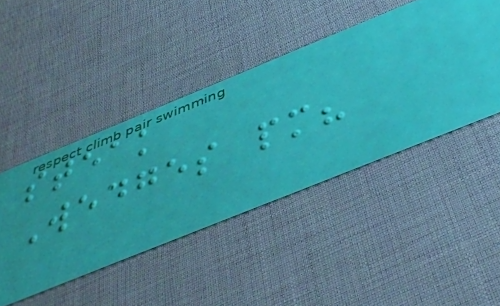steak
Wedges pm?
